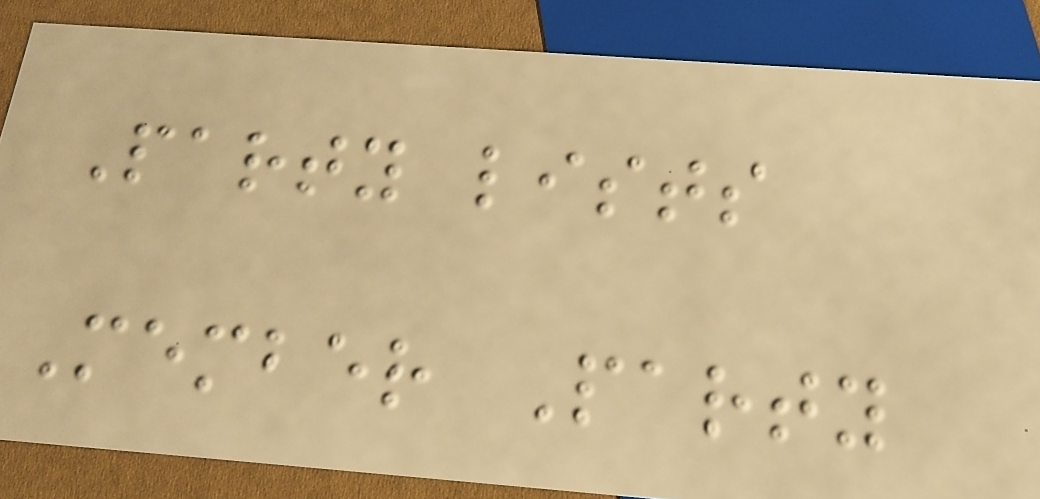Party lists
Member Party
